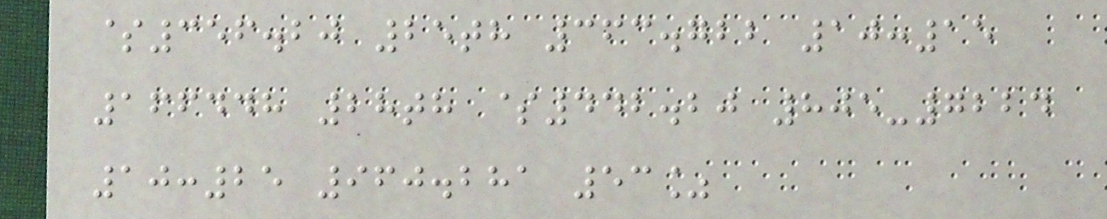$356.20 25th 363.722 10:15
166448 28th $442.20 805-7224
10:25 960.281 53%
